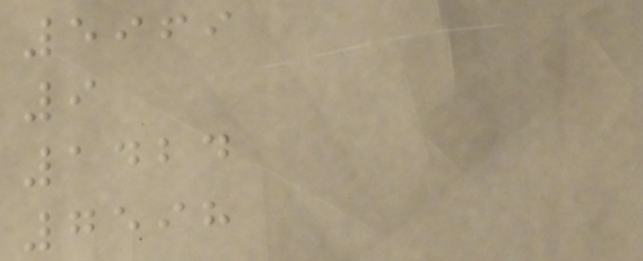5969
9
1424
7598
